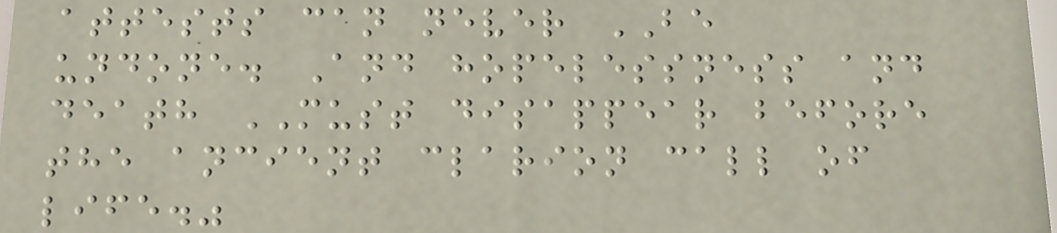attests can never BE
undone. And hopelessness and
death MUST disappear before
the ancient clarion call of
life."
